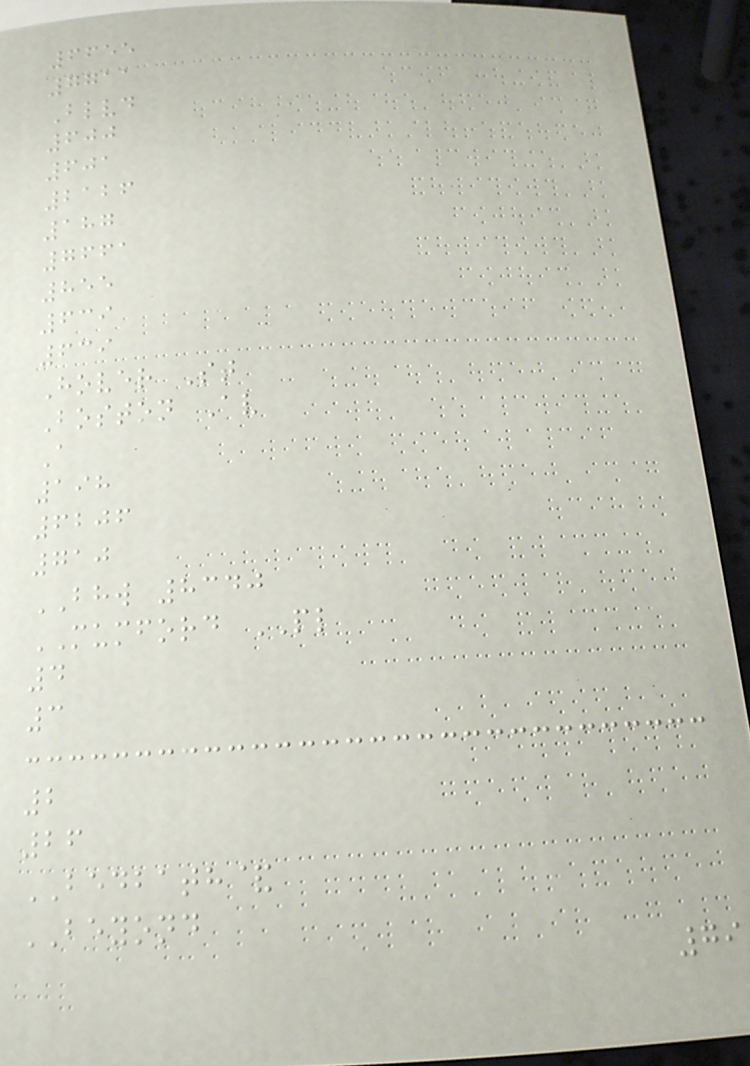6655
7711
Blvd
600
601
2126
187
7661
855
639
639
Hover St
Boston Av
A
198
6206
710
BHW 8340
MUMFORD PL
4
3
2
26
BEDBATH&
BEYOND
79
